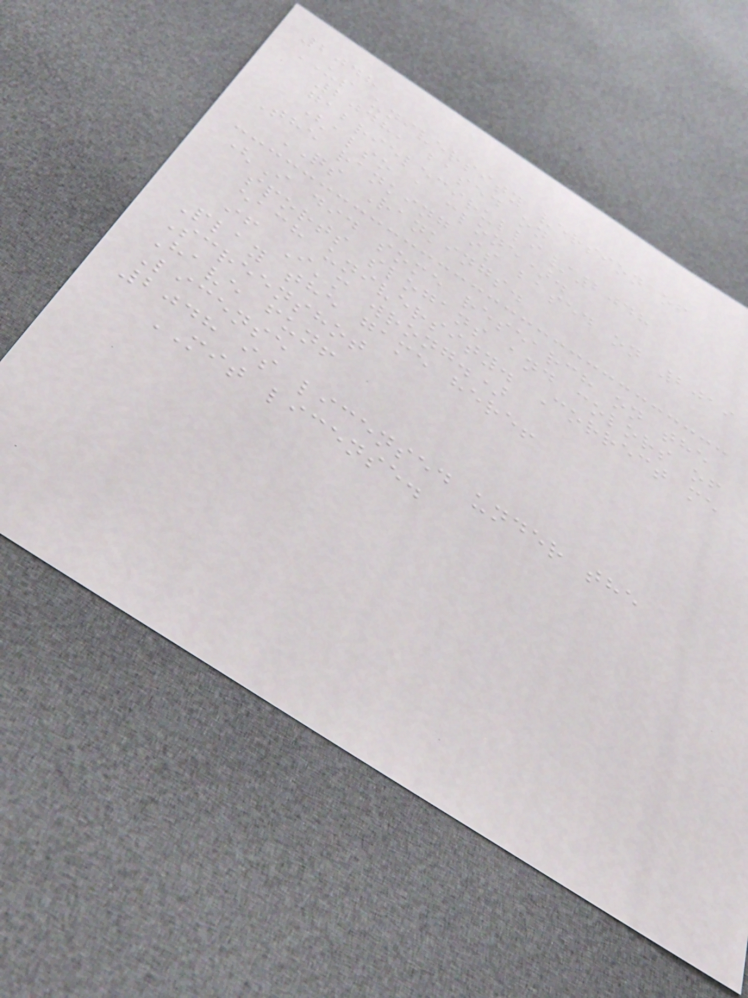2048
US university version of
2048, based on
gabrielecirulli/2048
(also a clone).
The ranking is based on 2019
QS Rankings.
(I did some research on the
sports slogans and colors of
each university. Correct me
if I'm wrong.)
Play the game here!
Screenshot
Have fun!
License
2048 is licensed under the
MIT license.
